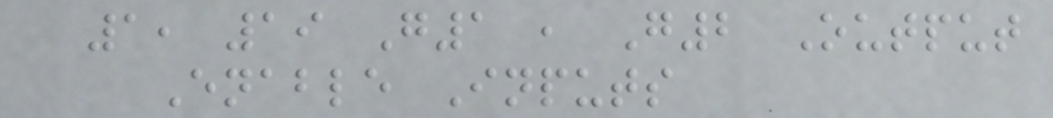1, 19 G1 , G2 Output
Enable Inputs
